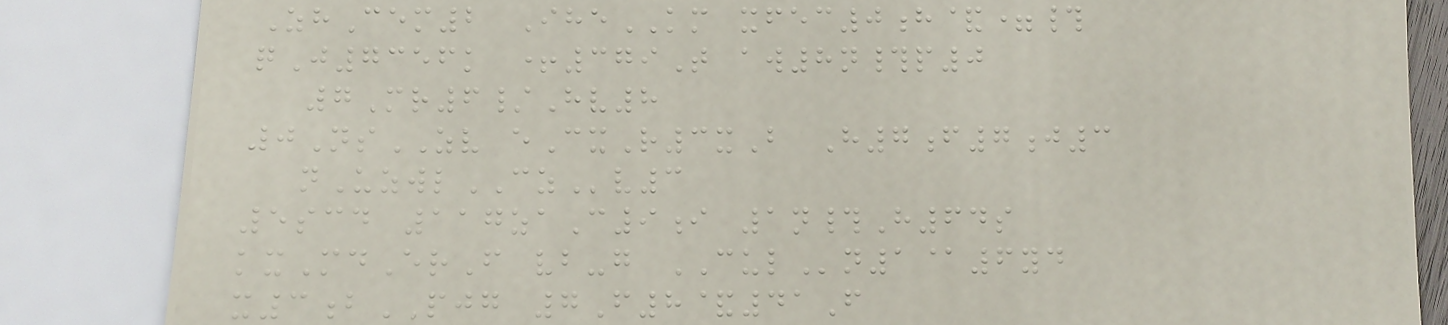ZhCem2 IheKM xfec0h&=#
qJ7356k +379T aw8n#p0
7Mr6/Hv8
0NsZV eCxR3xB H7f7j3
nUzwlCZv3
5scd 117zaC9i 1n#H64s
kxMdErF vb-g CULn1@6yd
x3bPJG 7F8&41F
